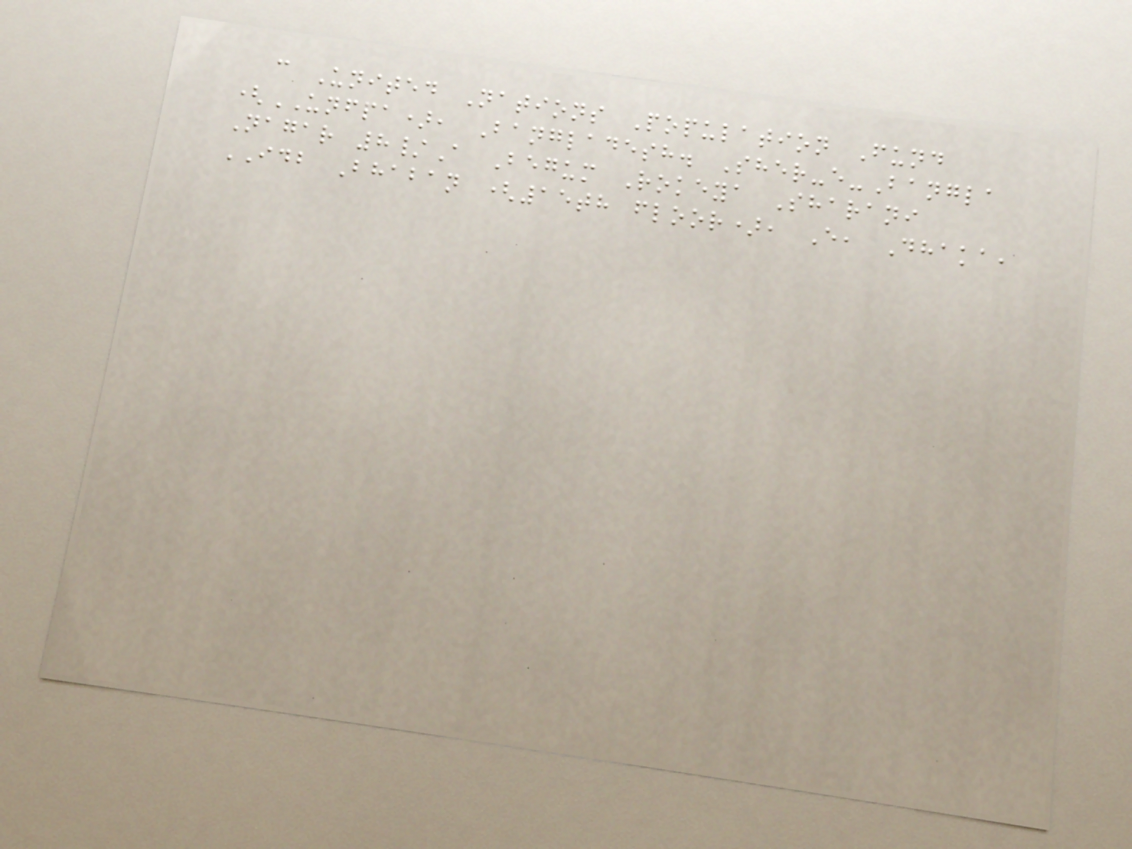c United Nations Population Fund
(UNFPA), Bangladesh. Sher-e-Bangla
Nagar 8/A Begum Rokeya Sharani
IDB Bhaban (15th floor), E, Dhaka,
